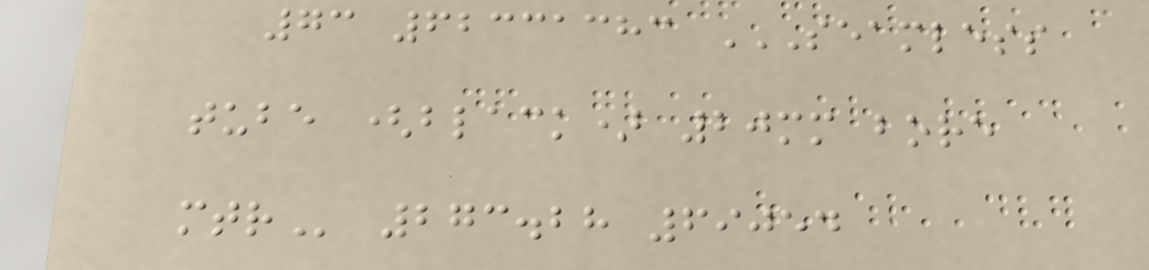73 62331383 SEAMLESS
TUBE (BLACK) 20MM BORE
MTR 273.28 69054
